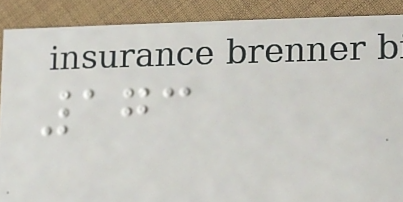173
